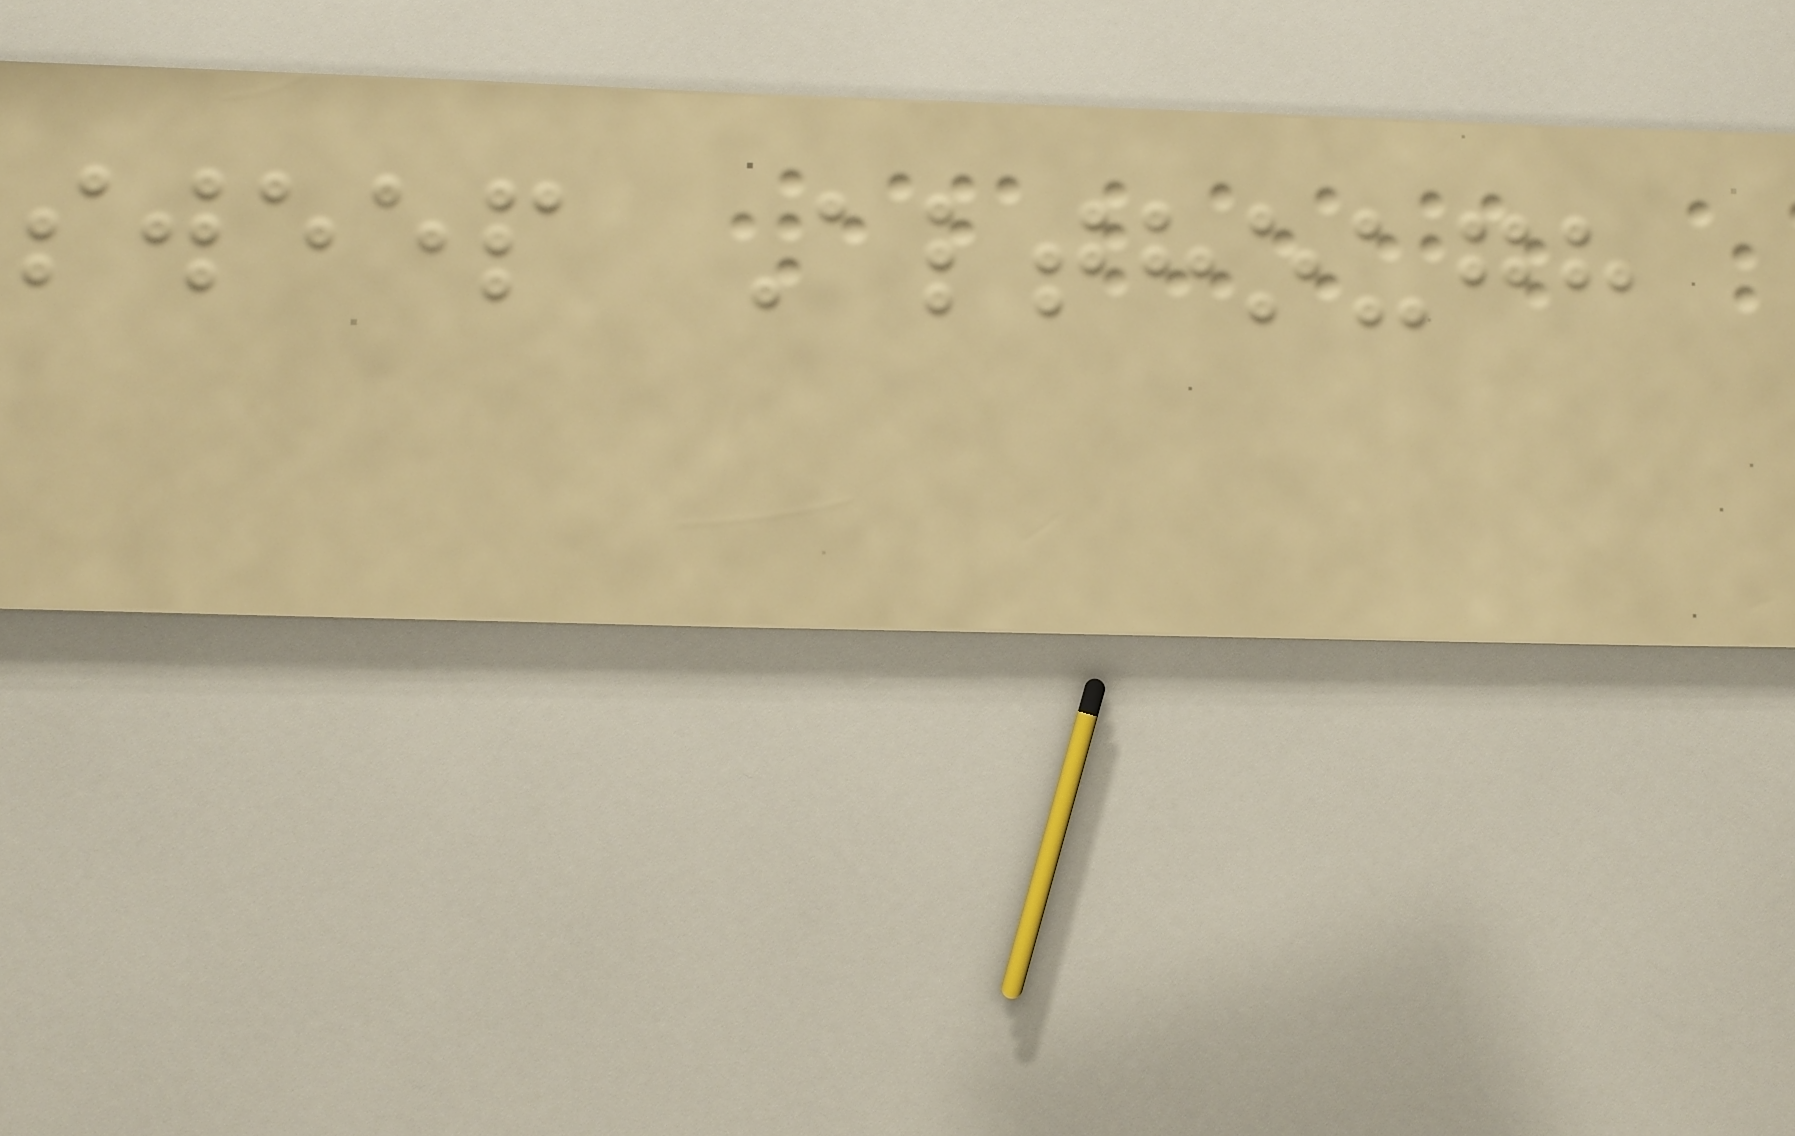sweep Although
